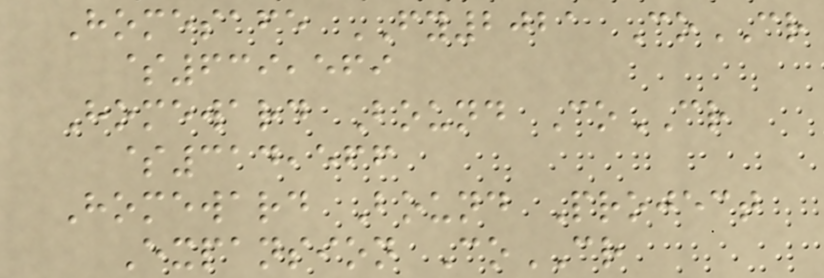Homesafe FY2021 CoCR
$639,569
Homeward Bound CoCR
$314,566
Homeward Bound Project
Expansion CoCR
